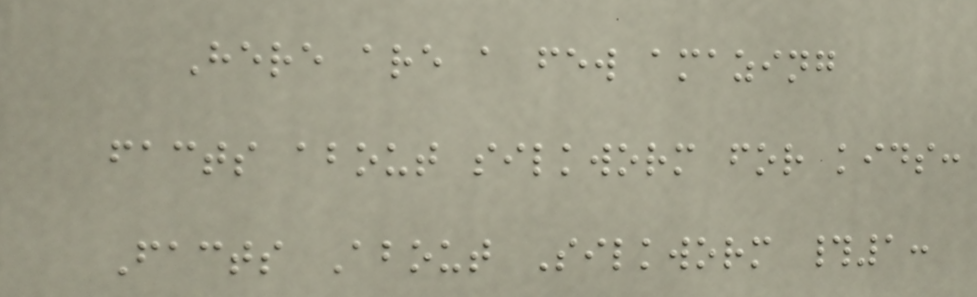Here are a few amazing
facts about silkworm for kids:
Facts About Silkworm #1:
